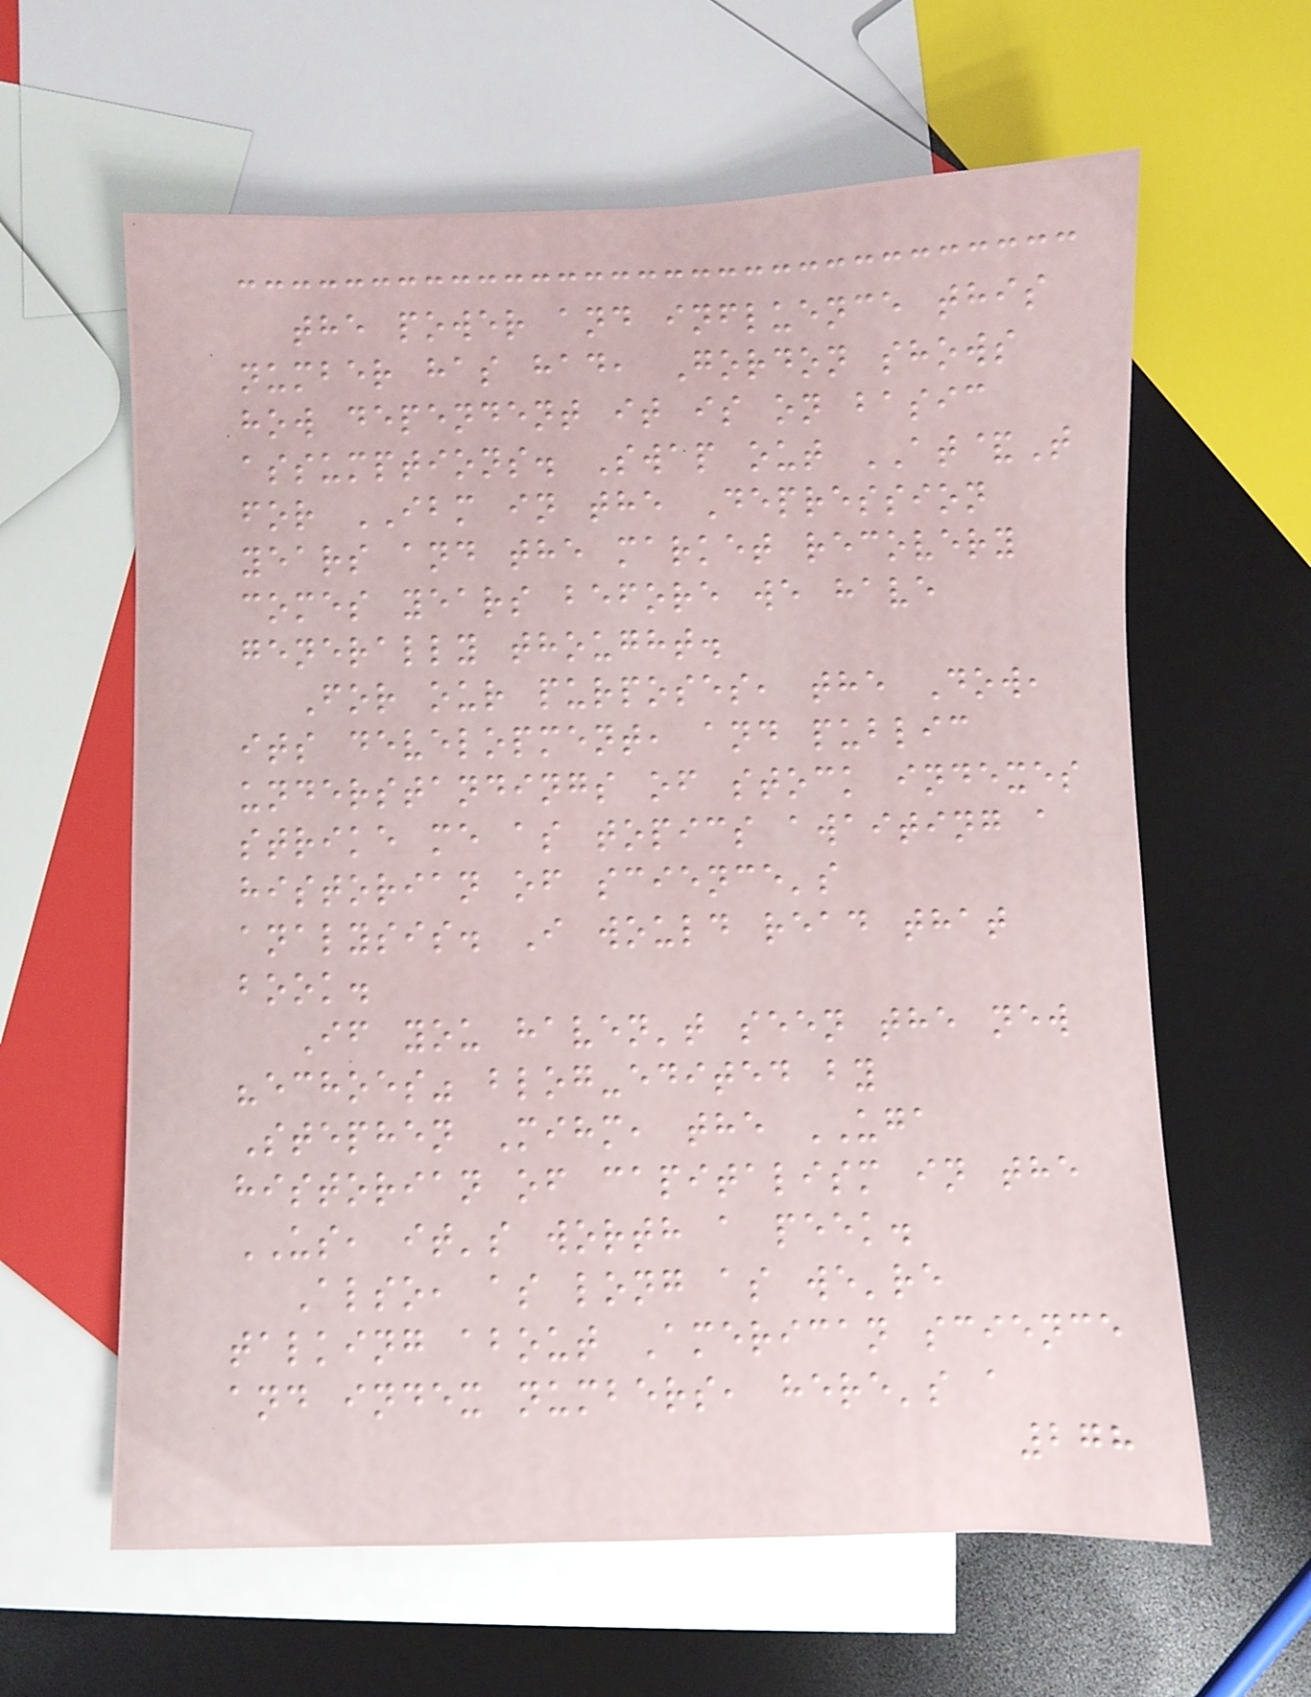the power and influence this
number has had, Gordon shows
how dependent it is on basic
assumptions. Swap out AT&T
for IBM in the Depression
years and the market recovery
comes years before we have
generally thought.
For our purposes, the Dow,
its development, and public
understandings of stock indexes
strike me as topics awaiting a
historian of science's
analysis. I would read that
book.
If you haven't seen the new
"echoes" blog-edited by
Stephen Mihm, the UGA
historian of capitalism in the
US, it's worth a peek.
Also, as long as we're
talking about American science
and index numbers, here's a
278
